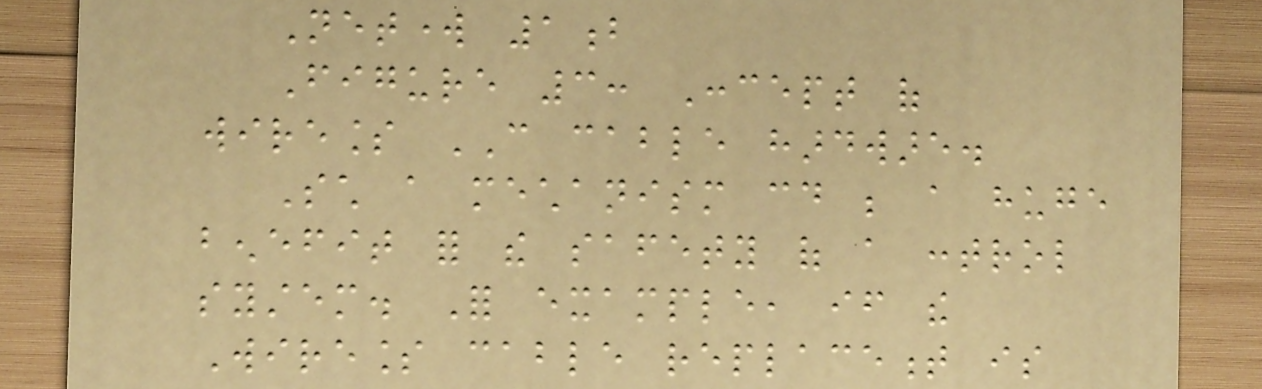Network 1b
Figure 3: Concept of
wireless CAN cable hardware.
Such a mechanism could be a huge
benefit for the safety of a control
system. For example, if the
Wireless cable replacement is
